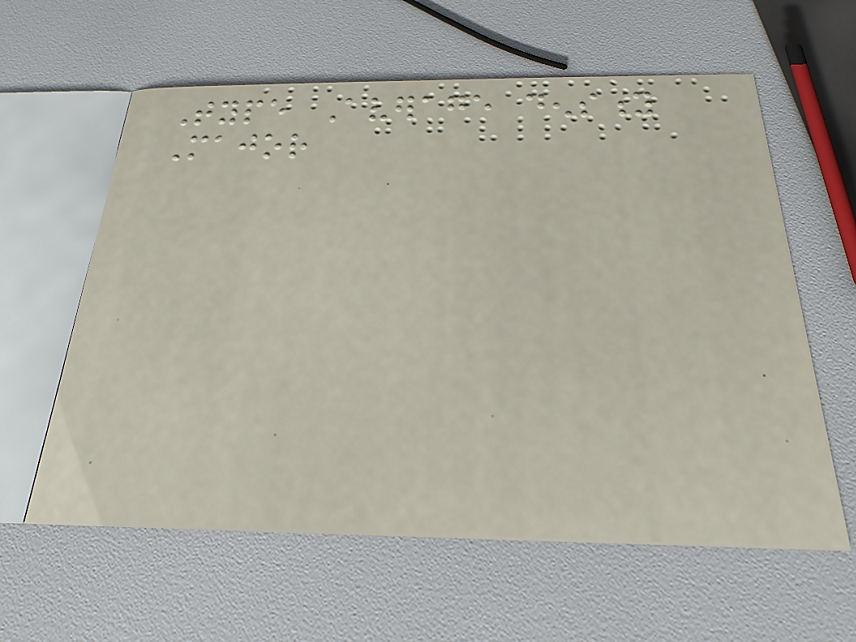Type Average density
Major
